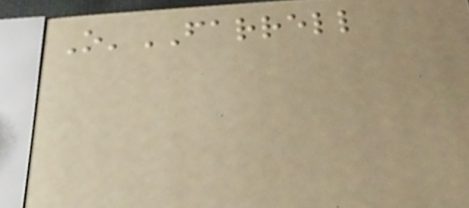O'FARRELL
